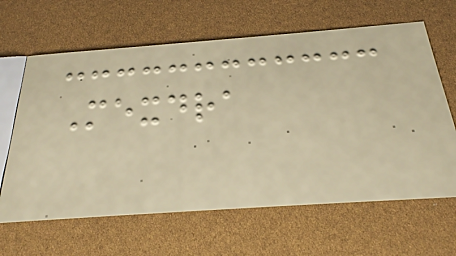Mexdra
